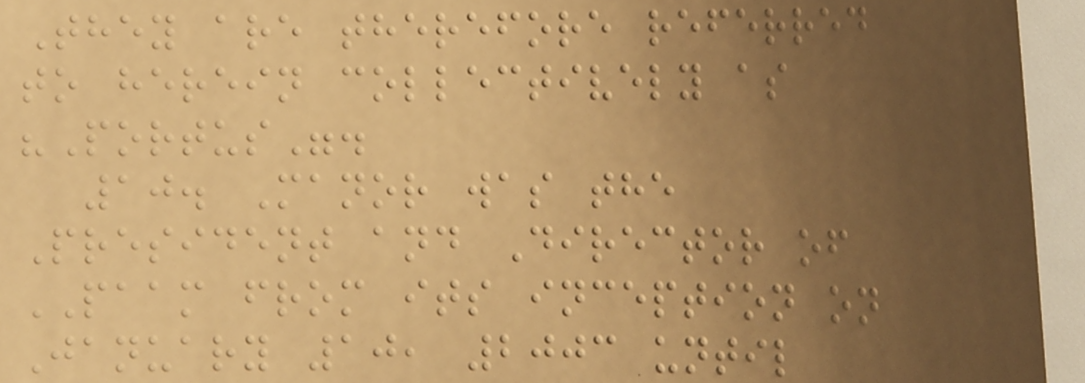They are therefore referred
to herein collectively as
"Portus".
10. Manor was the
President and Director of
PAAM from its inception on
January 10, 2003 until
